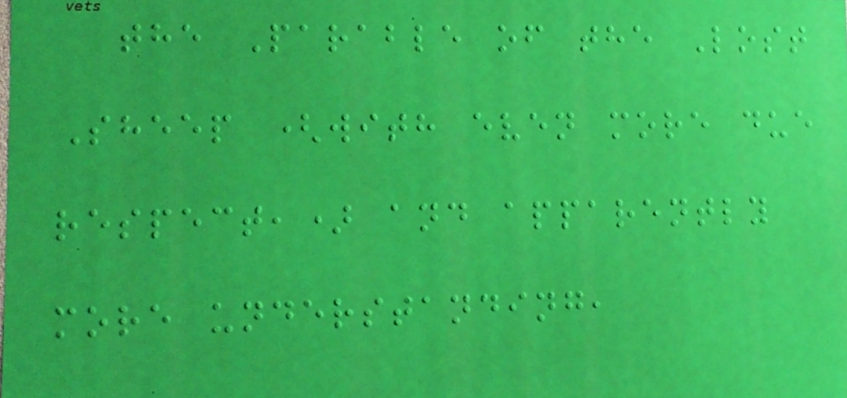the Parable of the Lost
Sheep (with even more due
respect,) and apparently
more understanding,
